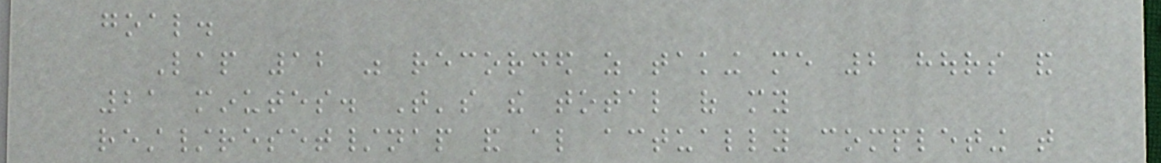goal.
Lap 12 was recorded as taking me 2 hours and
21 minutes. That's the total of my
rest/reset/nap and also actually completing that
